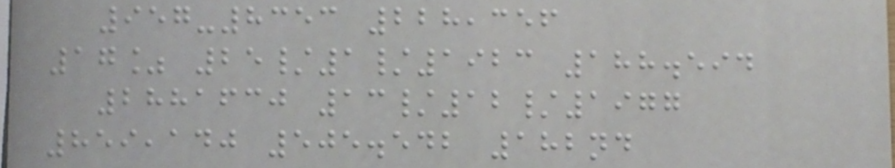957-8353 228,356
17% 25/1/1923 188.594
2881630 13/12/1977
859,140 505.542 182nd
